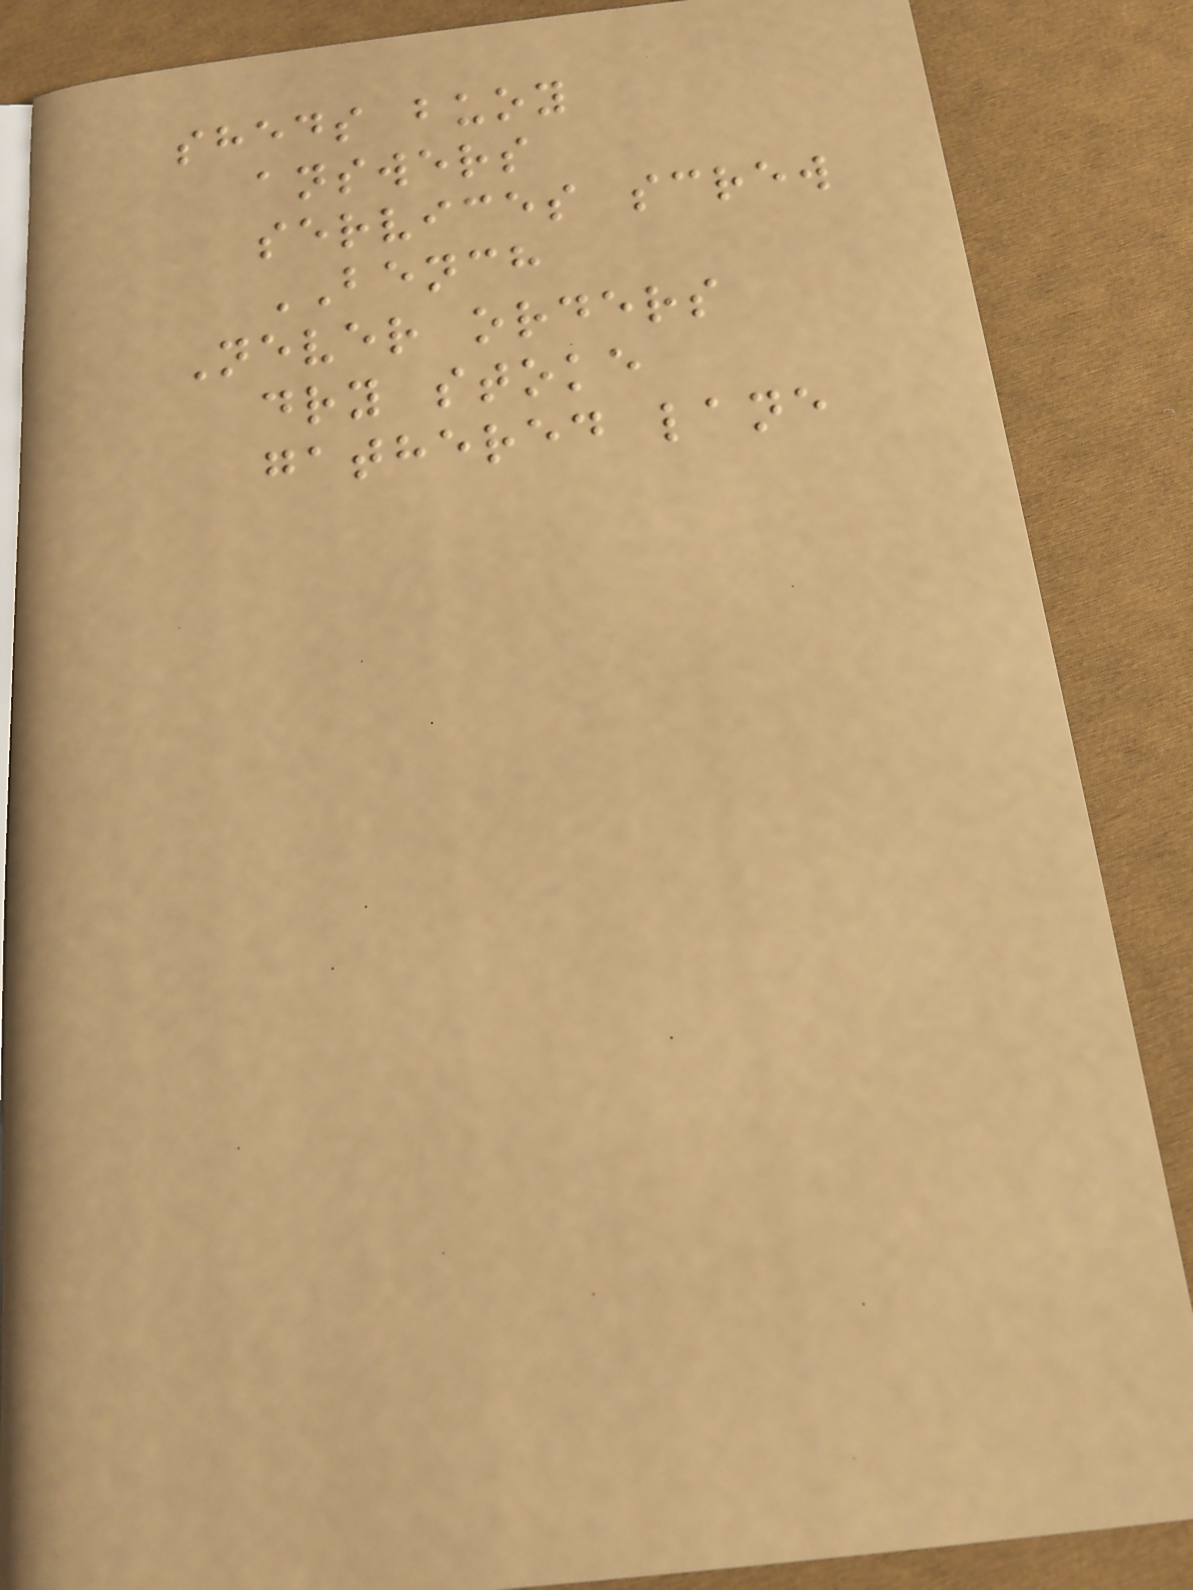sheds buoy
answers
services screw
BENCH
Never orders
dry stoke
gathered lane
